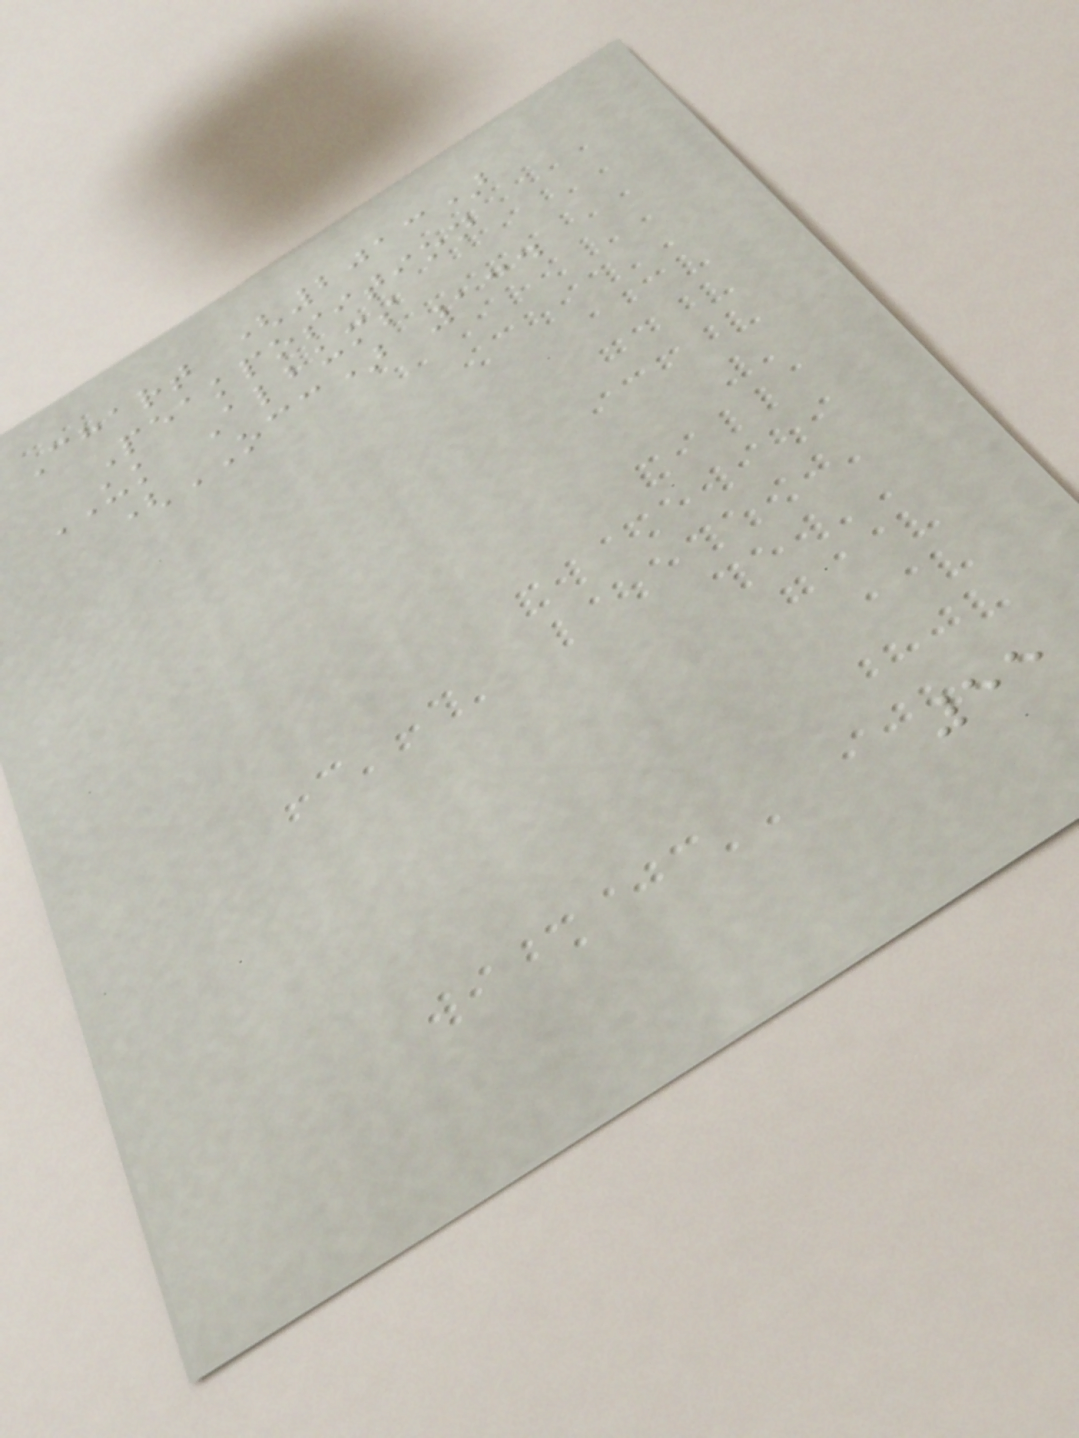Chart (2013)
Peakposition
UK Albums
(OCC) 134
55
